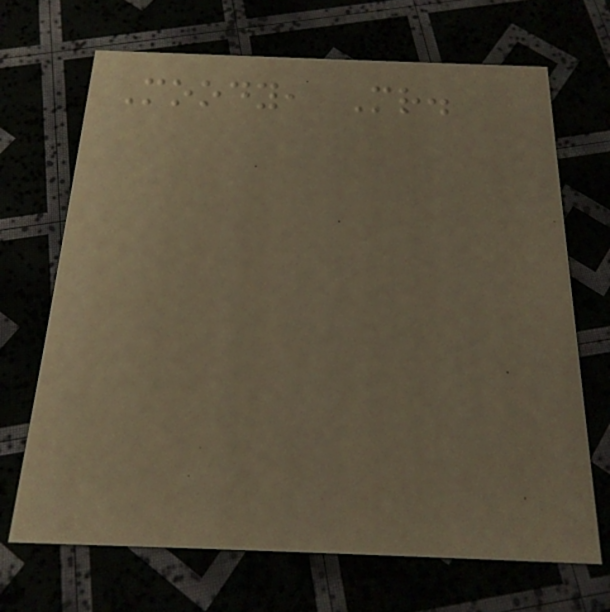Moody, Mr.
